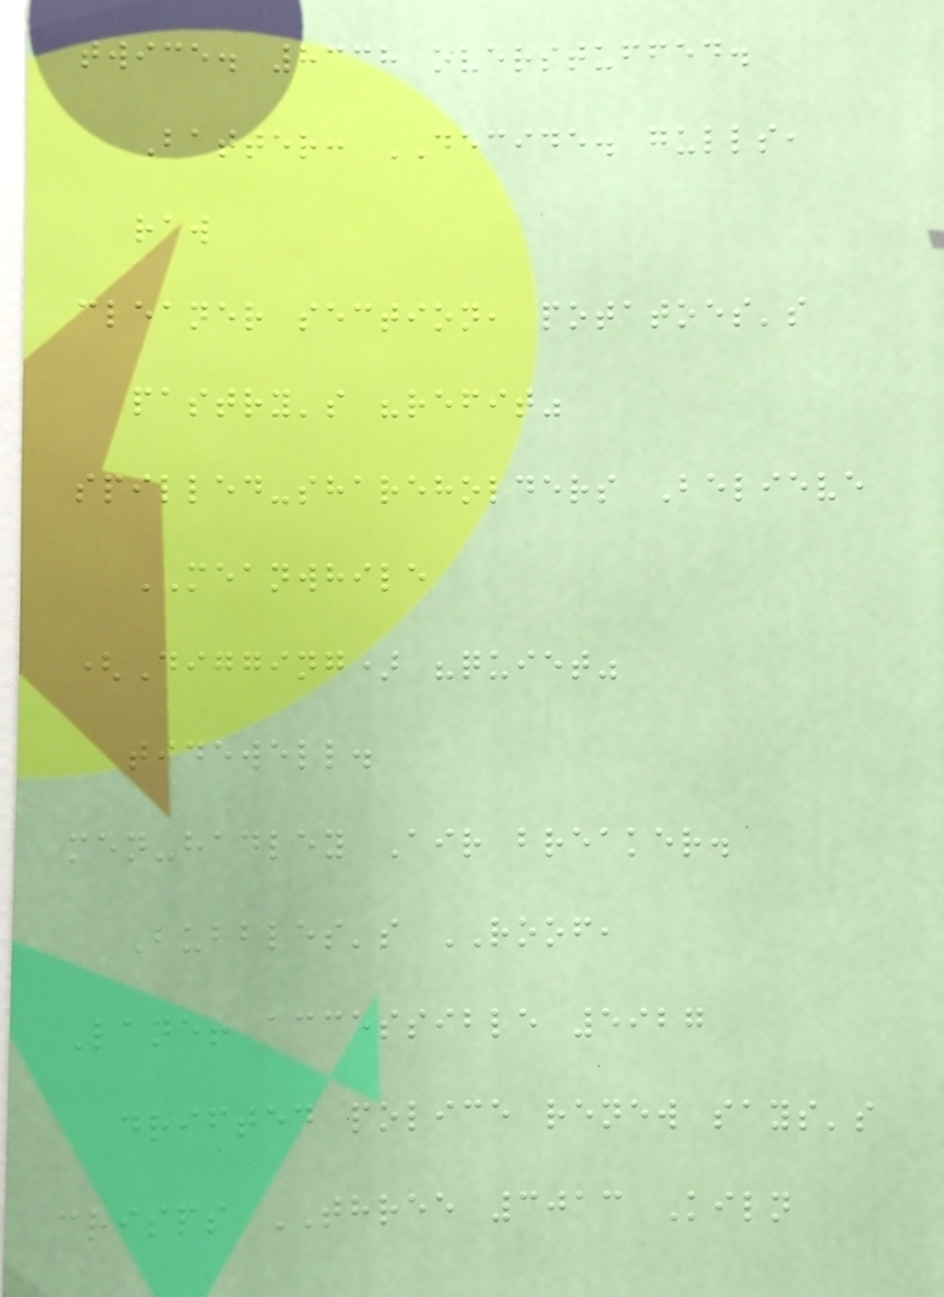twice. 8338 overstuffed.
Batter: DECIDE. gulls,
raw
cleaner section, potatoes's
pastry's "refit"
spilled-shareholders Believe
MEANWHILE
(Digging) "quiet"
tidewell.
men-hadley Air breaker.
Bubbles's ROOF,
Lane! accessible 5927
drifted police renew says's
crisps THREE 3013 Kiln
